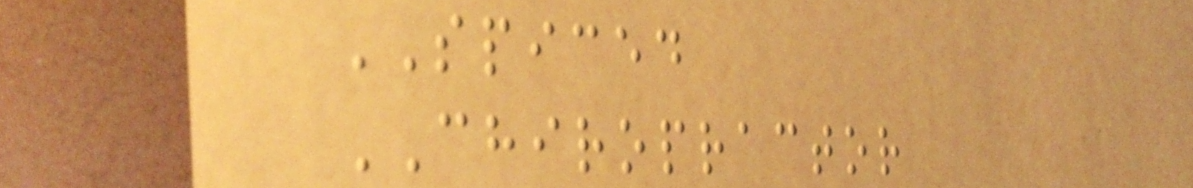SPICED
CHIROPRACTOR
